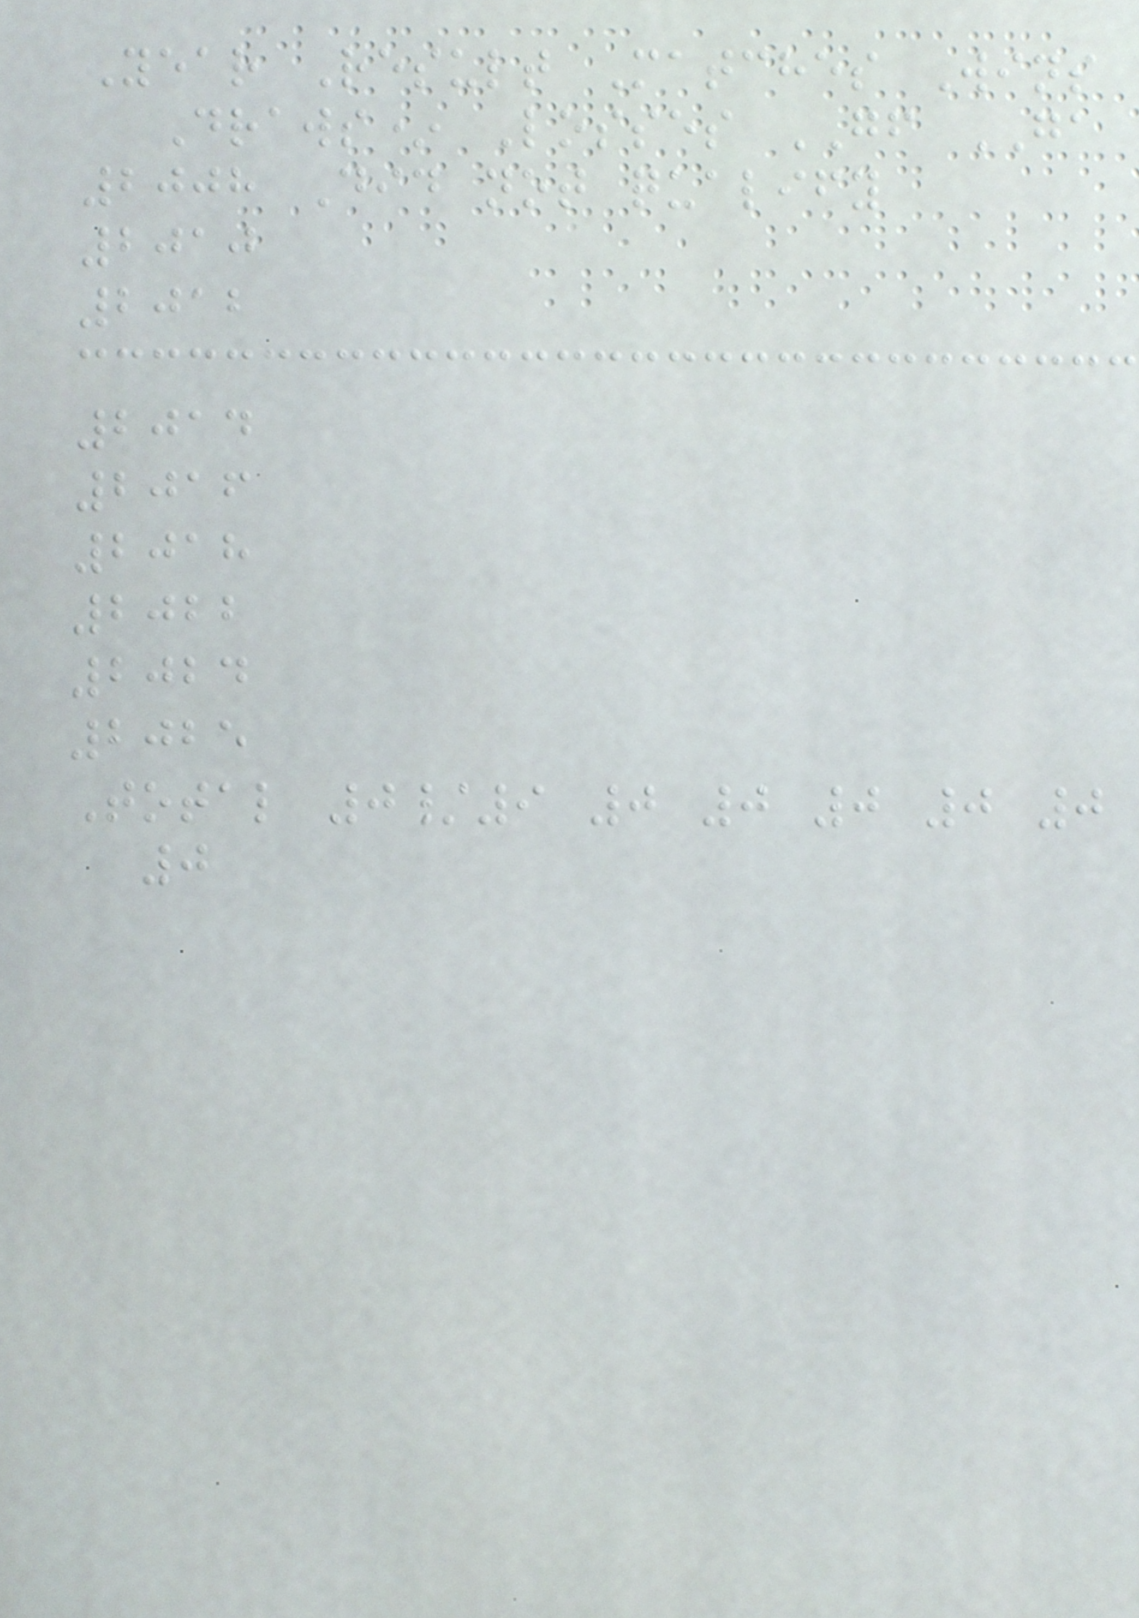Year Result Matches Wins
Draws* Losses GF GA
2008 Did not qualify
2010
2012
2014
2016
2018
2022
2024
2025
Total 0/9 0 0 0 0 0
0
